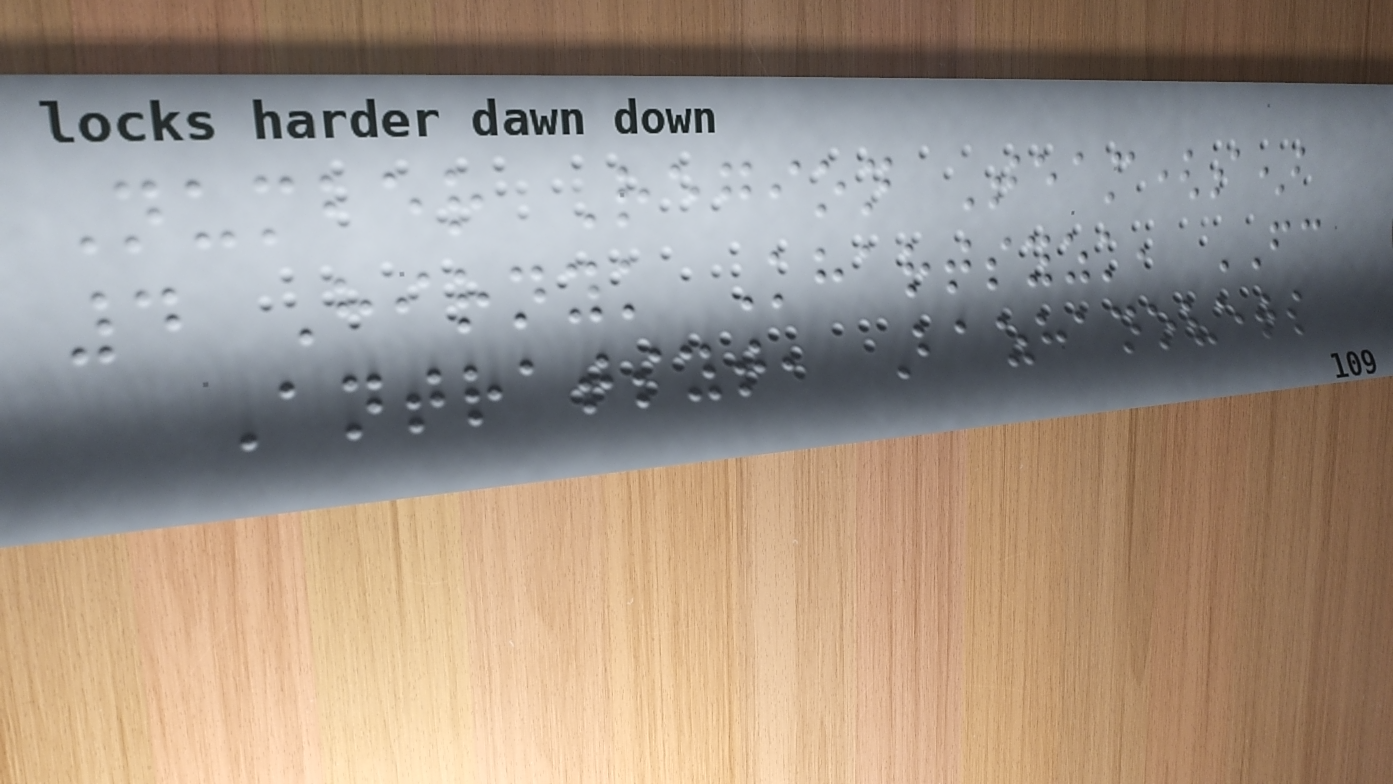Number Region Team(s)
4 Hirnyk Khartsyzk, FC
Antratsyt, Bazhanovets
